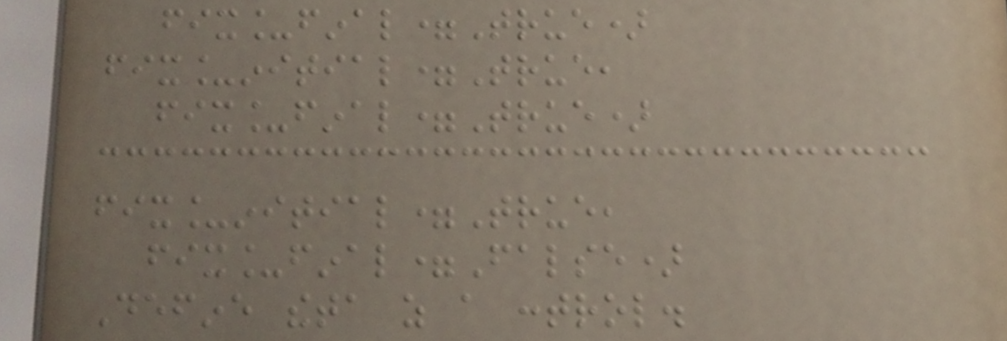fix_final=True)
fix_initial=True,
fix_final=True)
fix_initial=True,
fix_final=False)
Define theta as a control.
